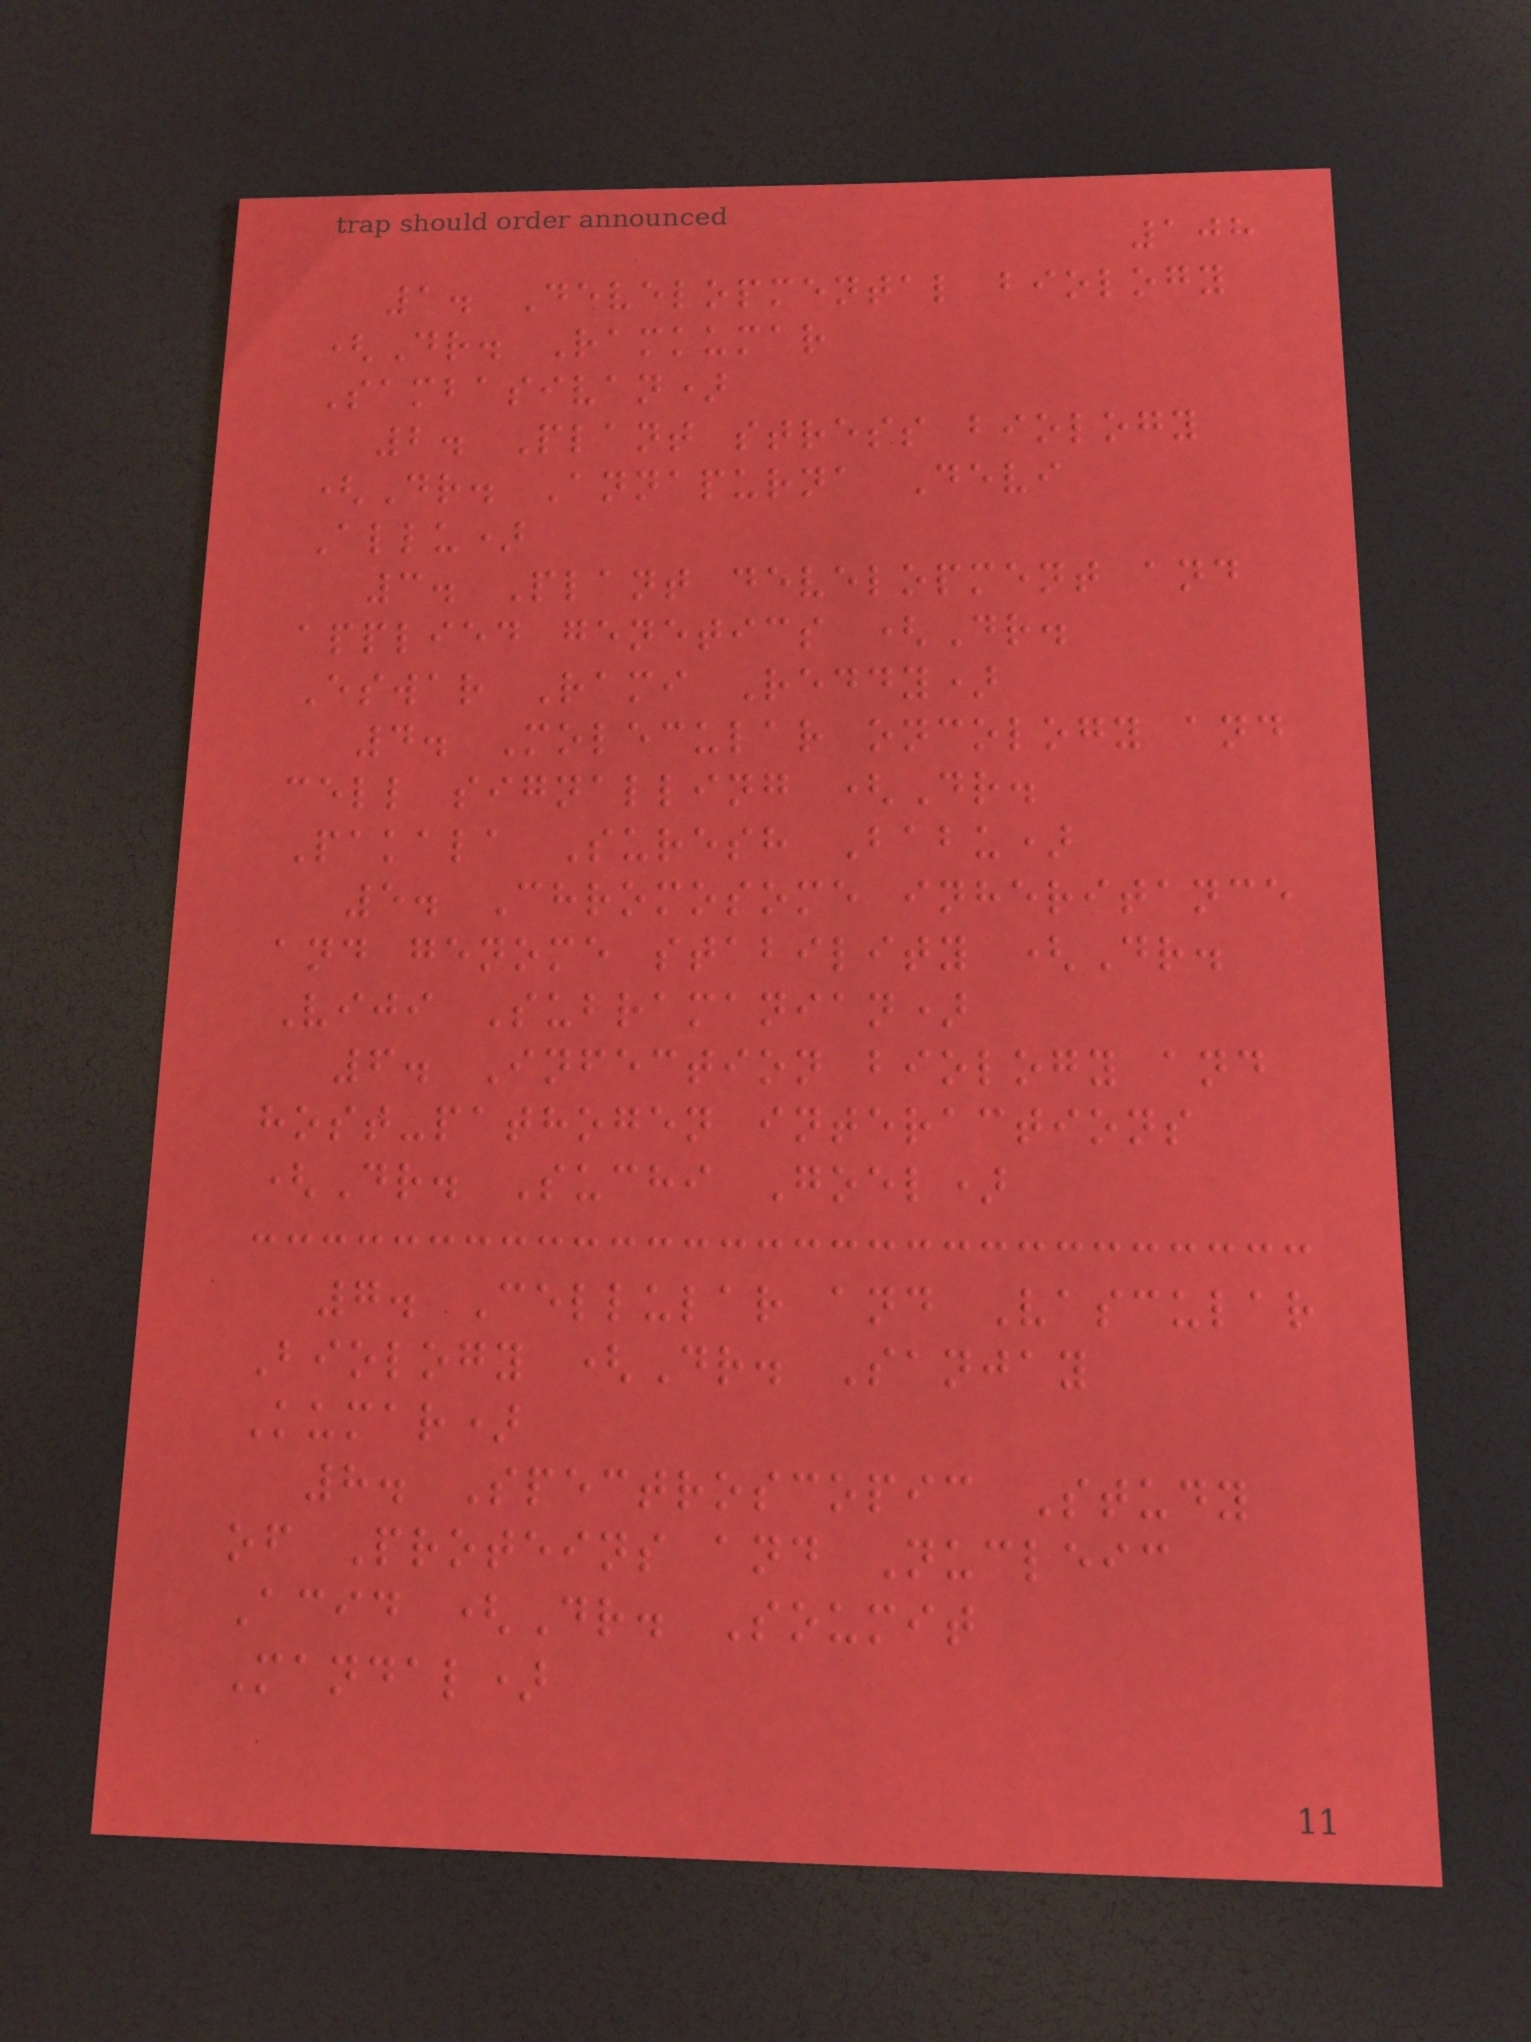108
1. Developmental biology
(Dr. Ramkumar
Sambasivan)
2. Plant stress biology
(Dr. Annapurna Devi
Allu)
3. Plant development and
applied genetics (Dr.
Eswar Rami Reddy)
4. Molecular oncology and
cell signalling (Dr.
Pakala Suresh Babu)
5. Chromosome inheritance
and genome stability (Dr.
Viji Subramanian)
6. Infection biology and
host-pathogen interactions
(Dr. Suchi Goel)
7. Cellular and Vascular
Biology (Dr. Sanjay
Kumar)
8. Spectroscopic Study
of Proteins and Nucleic
Acid (Dr. Soumit
Mandal)
